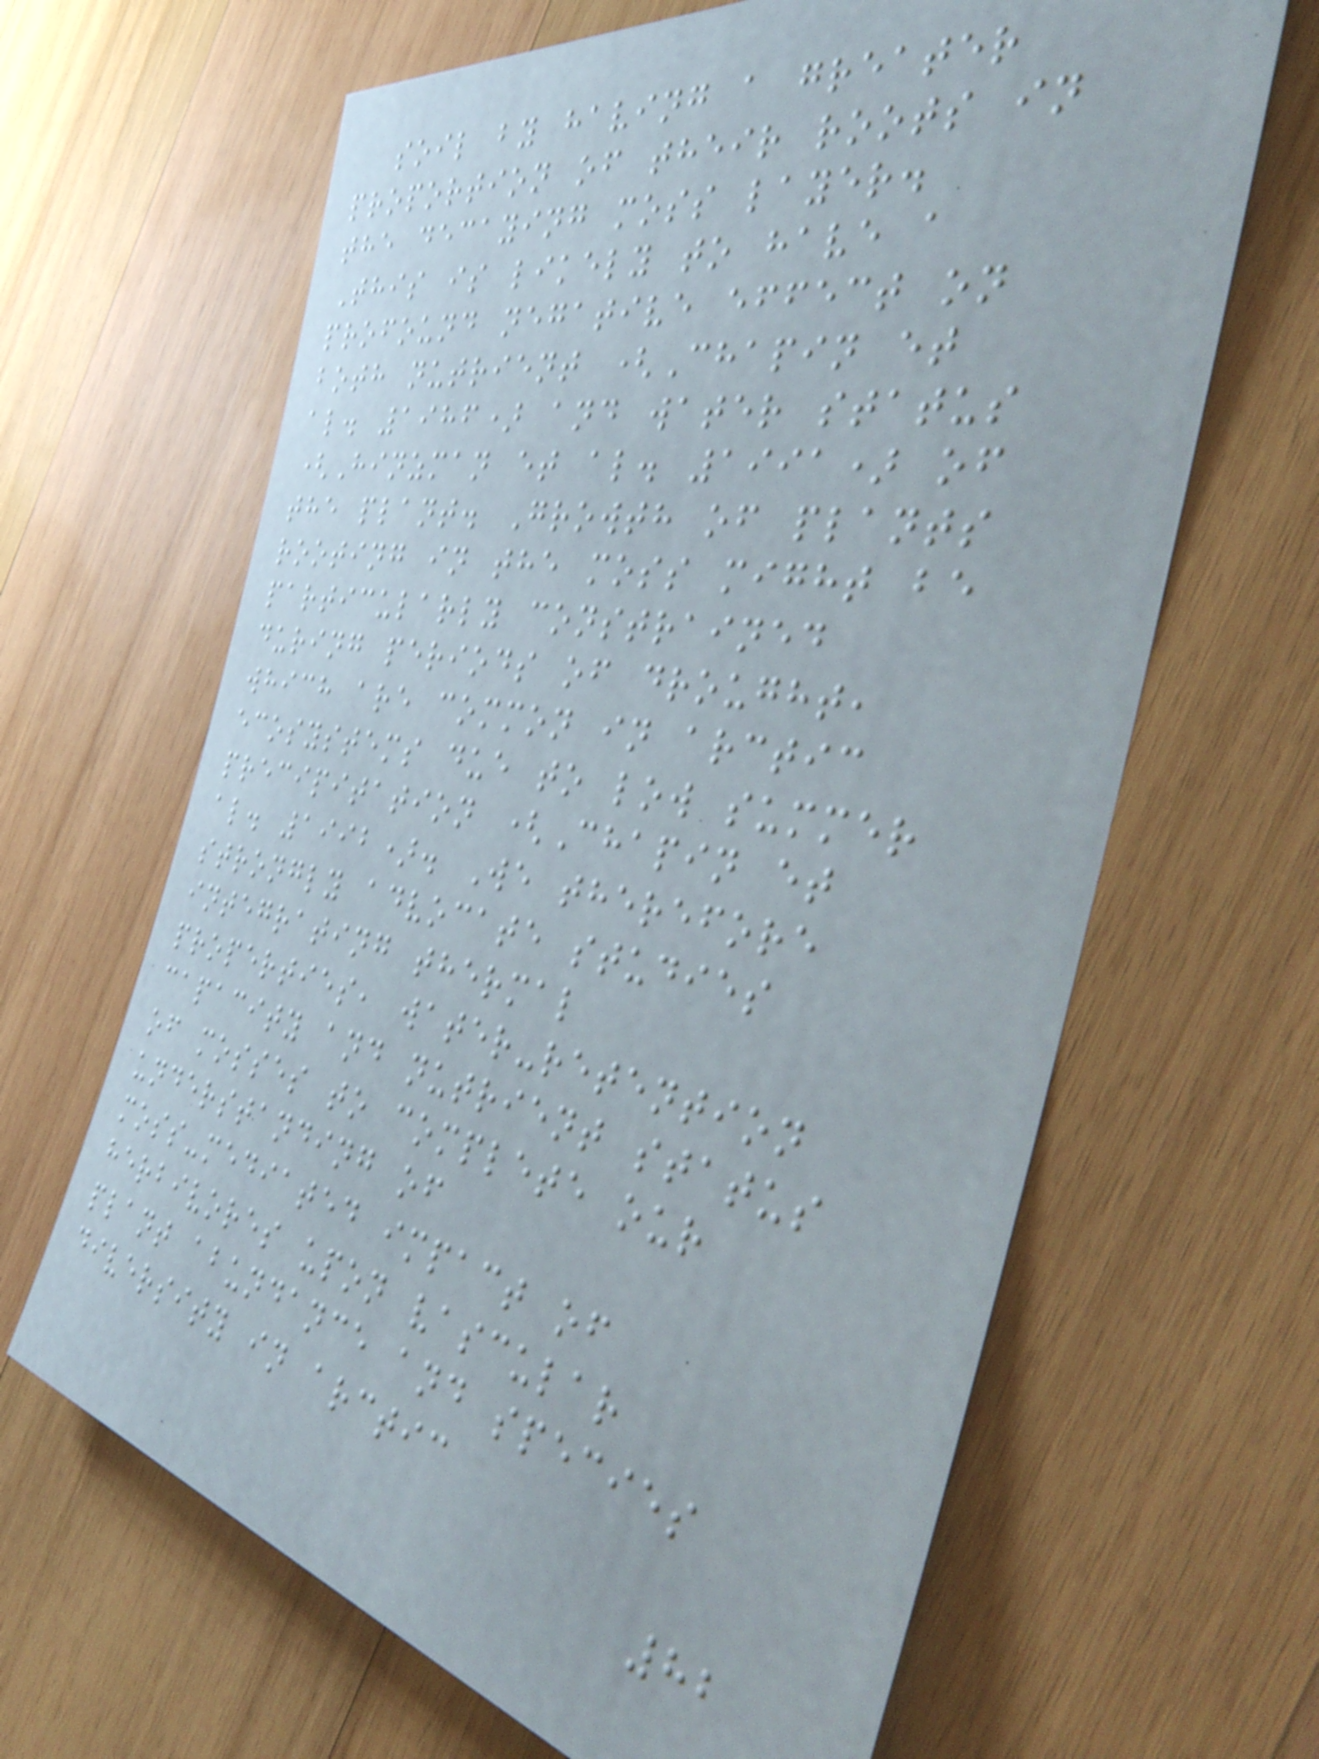soil by having a greater
proportion of their roots in
the decaying moss layer.
This is likely to have a
profound negative effect on
both nutrient (Chapin et
al. 1986) and water status
(Hinzman et al. 1991) of
the plant. Growth of plants
rooting in the moss might be
particularly constrained
during periods of drought,
which are common in arctic
ecosystems due to low summer
precipitation (Chapin et
al. 1992). We therefore
strongly advocate studies
integrating thermal
properties, water-retention
capacity and nutrient status
of mosses to complete our
understanding of
moss-mediated impact of
herbivores upon vascular
plant abundance and species
diversity in arctic
82
